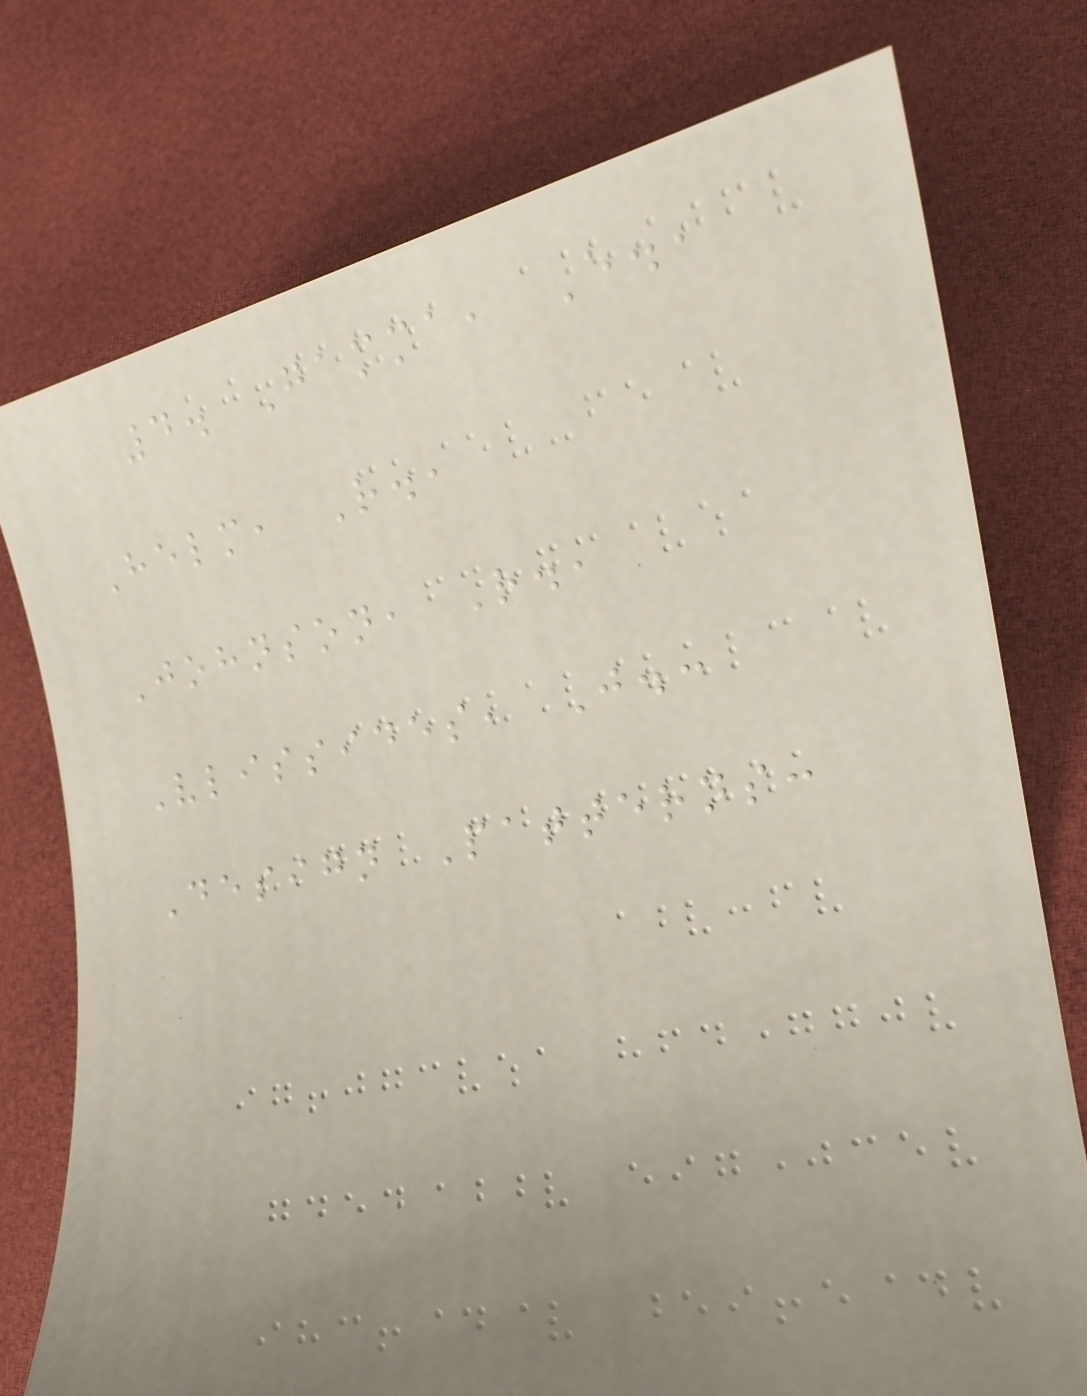4. Gamma, E.,
Helm, R.,
Johnson, R.,
Vlissides, J.:
Design Patterns:
